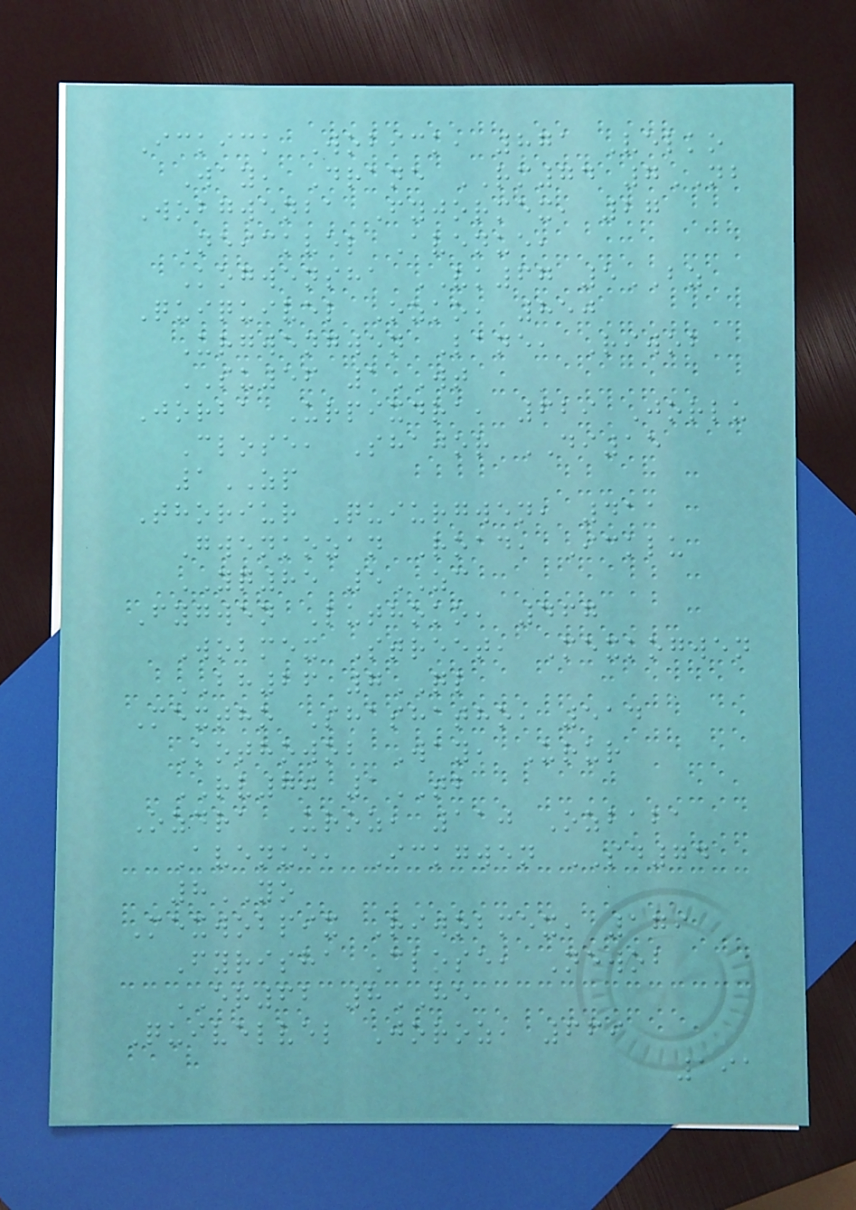Ickick Wobick, 871 Velko
Way, Drane RM74 7NB
Wobgwenba Fyjormex, 27
Neickvel Avenue,
Kogwensha VK67 5BZ
Quiquivel Ozko, 850
Urgwengwen Lane, Riwob
SU56 1WT
Jorba Urpixdra, 629 Jorlu
Close, Shajor DI15
1ZP
Thoriur Quiurgwen, 411
Gwenkozan Road, Icklu
YQ85 5ZC
Fygwen Luthoko, 467
Wobmex Street, Mexkogwen
BH26 7QL
Mextho Shashatho, 514
Kothowob Way, Urur
RV70 1TB
Ozdra Uroz, 110 Ozbaba
Avenue, Ickgwen SD74
8YO
Mexwobpix Riwobmex, 179
Fyrisha Close, Newob
ER62 8HE
Quivelvel Joroz, 669
191
